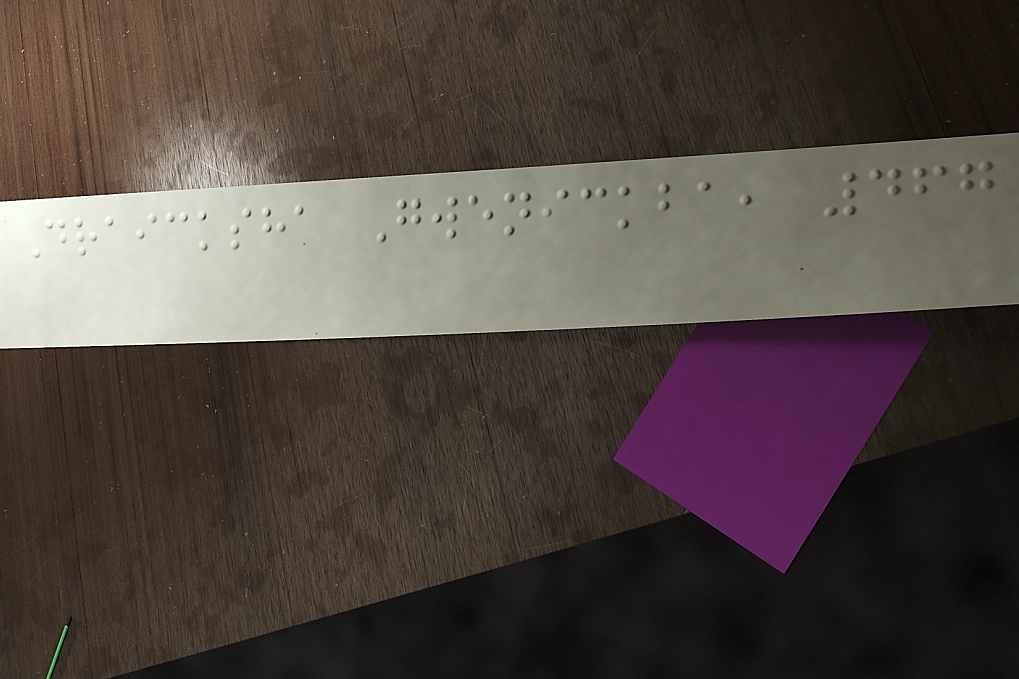Draicksha Gwenickba, 467
